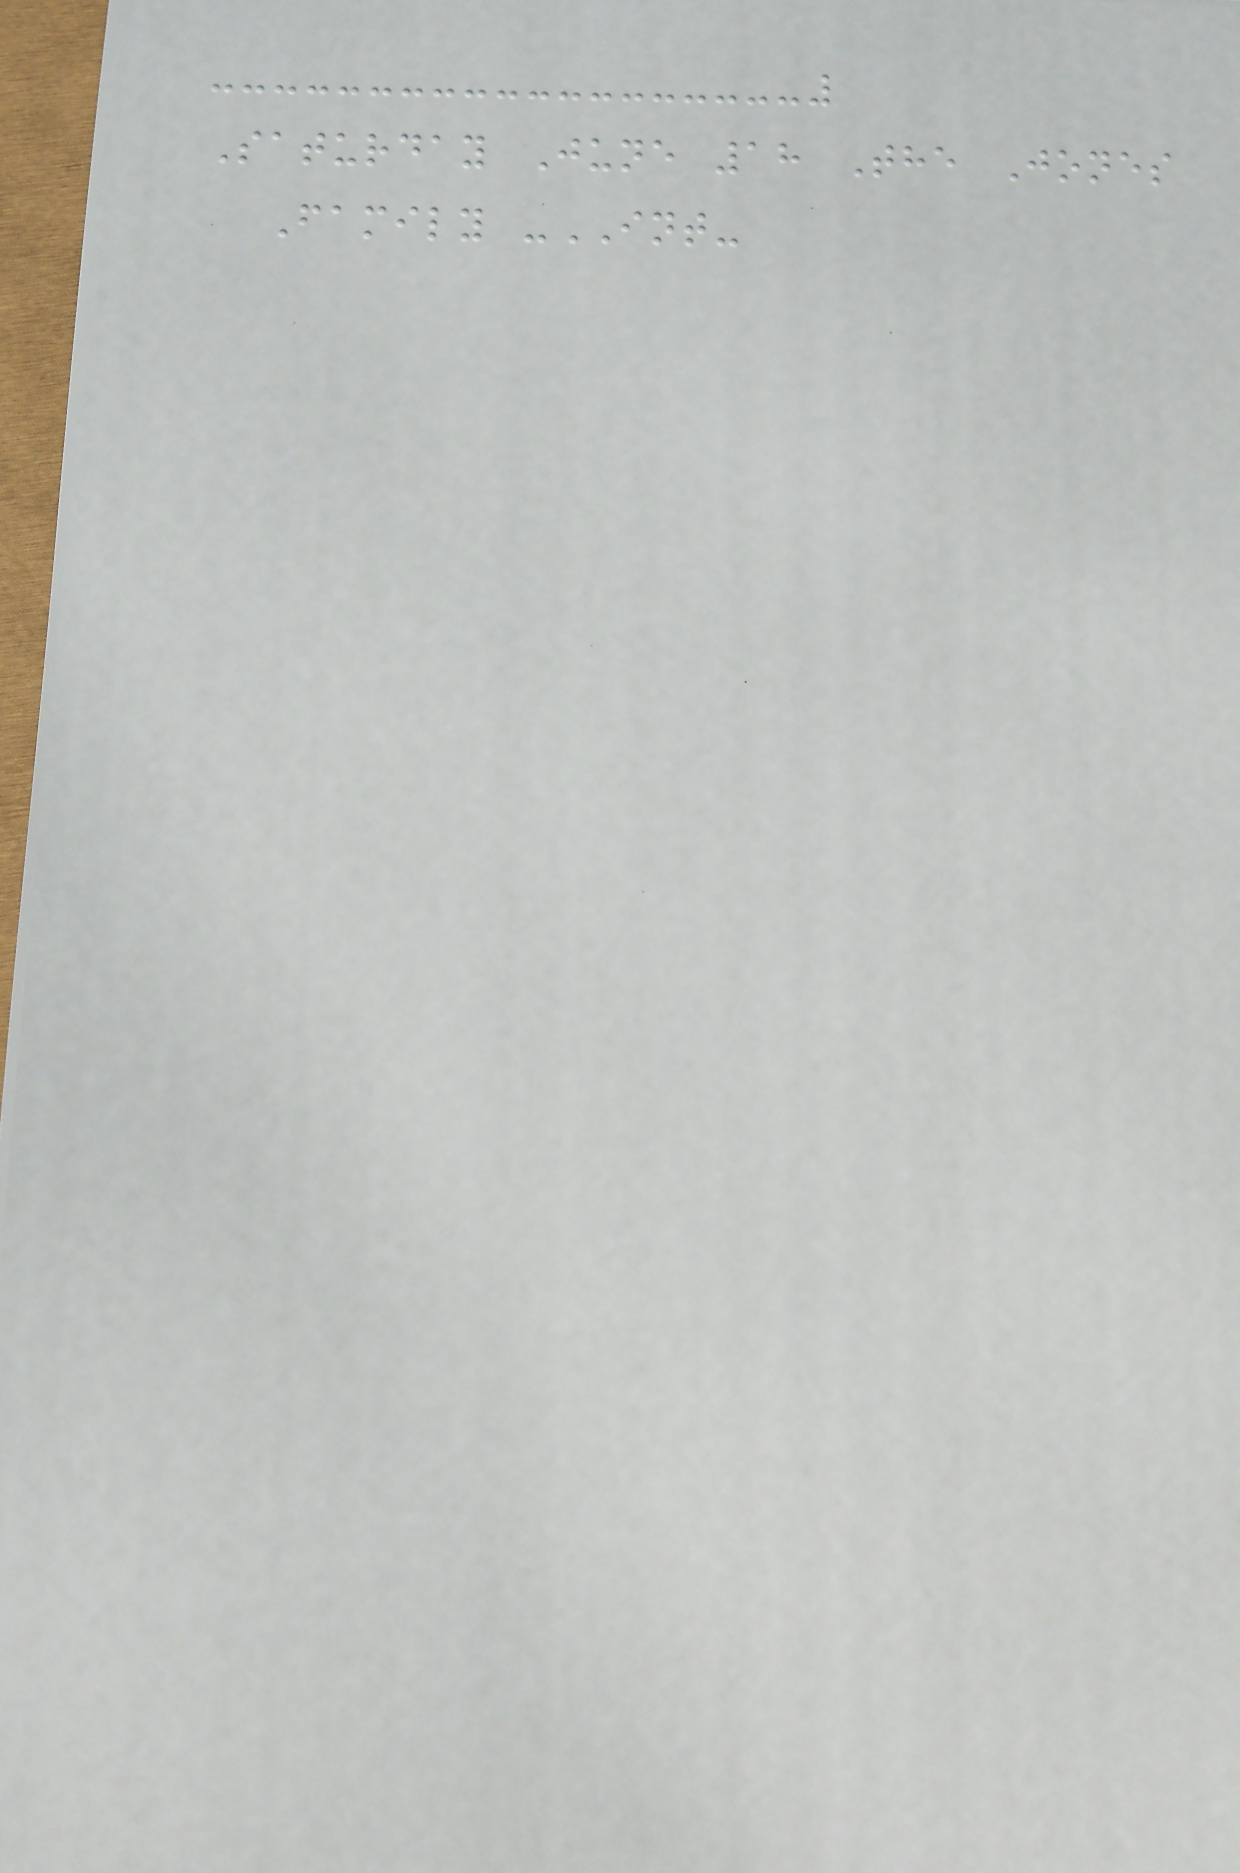Saturday June 18 The Jones
Family -INT-
